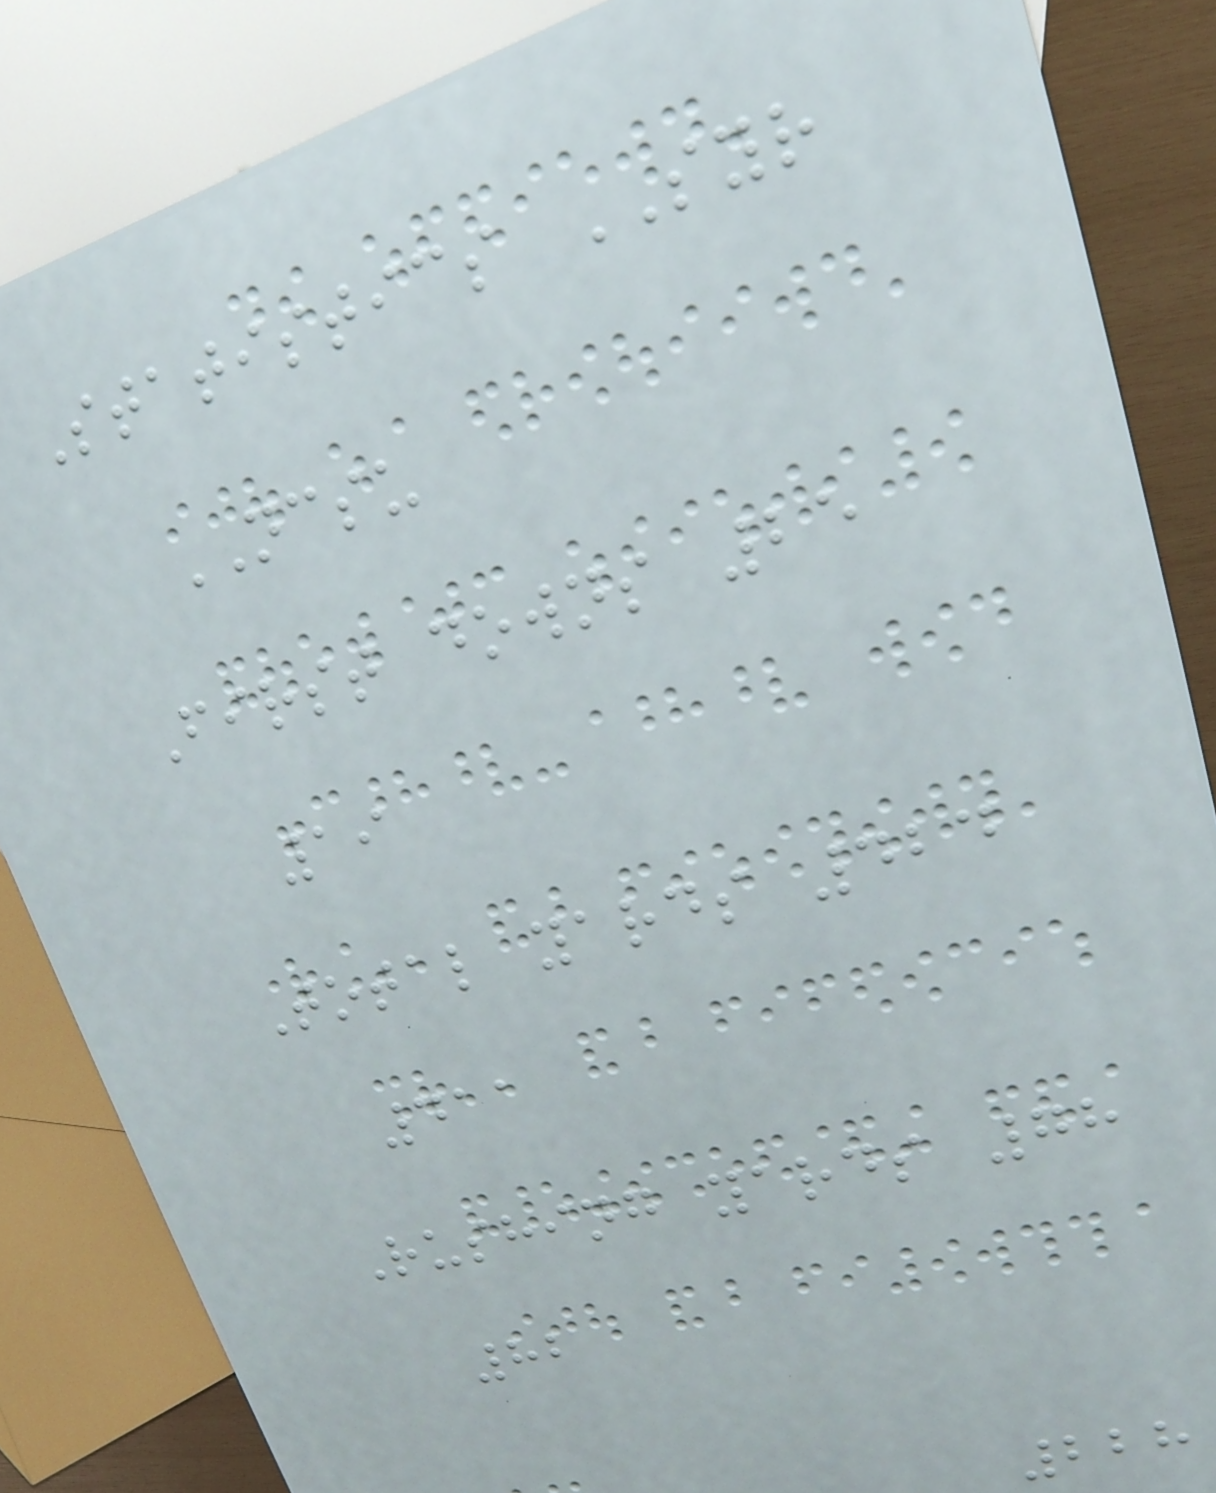Statistics SYR
NCSU
First downs 25
19
Total yards 424
411
Rushing yards 78
82
228
